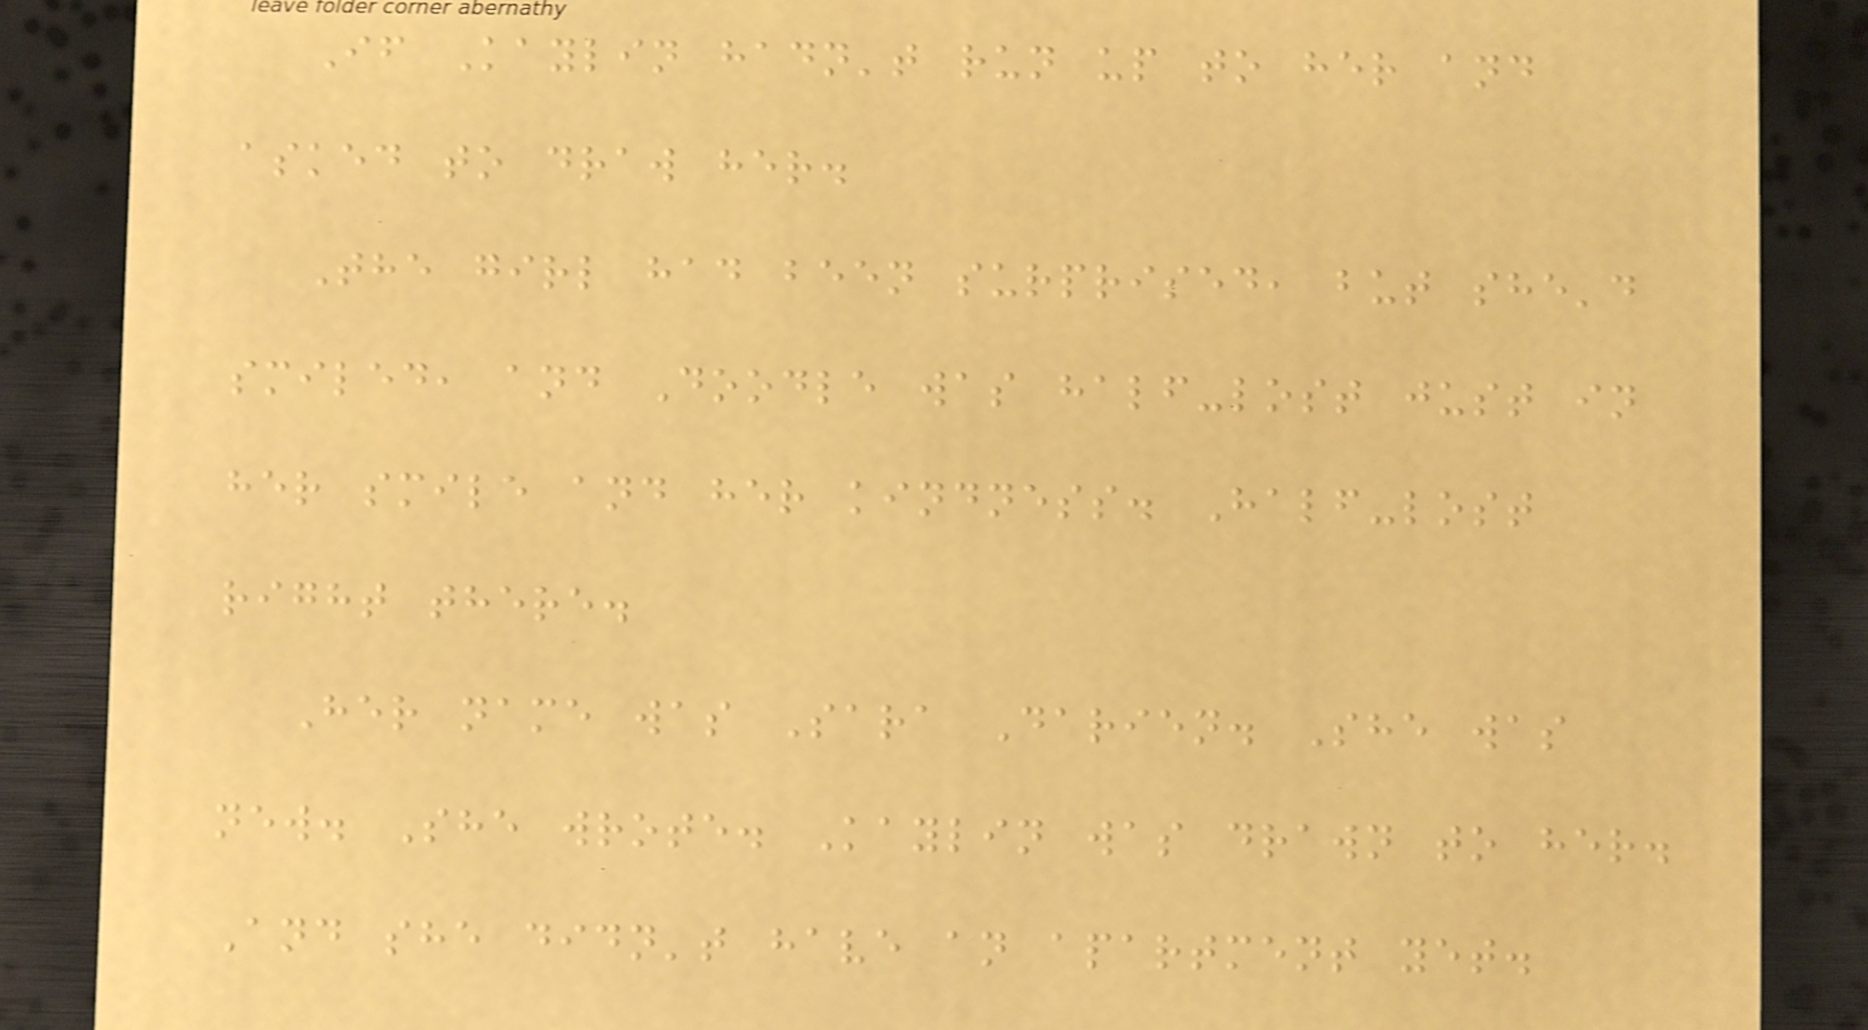If Kaylin hadn't run up to her and
asked to draw her.
The girl had been surprised, but she'd
smiled, and Doodle was half-lost just in
her smile and her kindness. Half-lost
right there.
Her name was Sara Darien. She was
new. She wrote. Kaylin was drawn to her.
And she didn't have an apartment yet.
